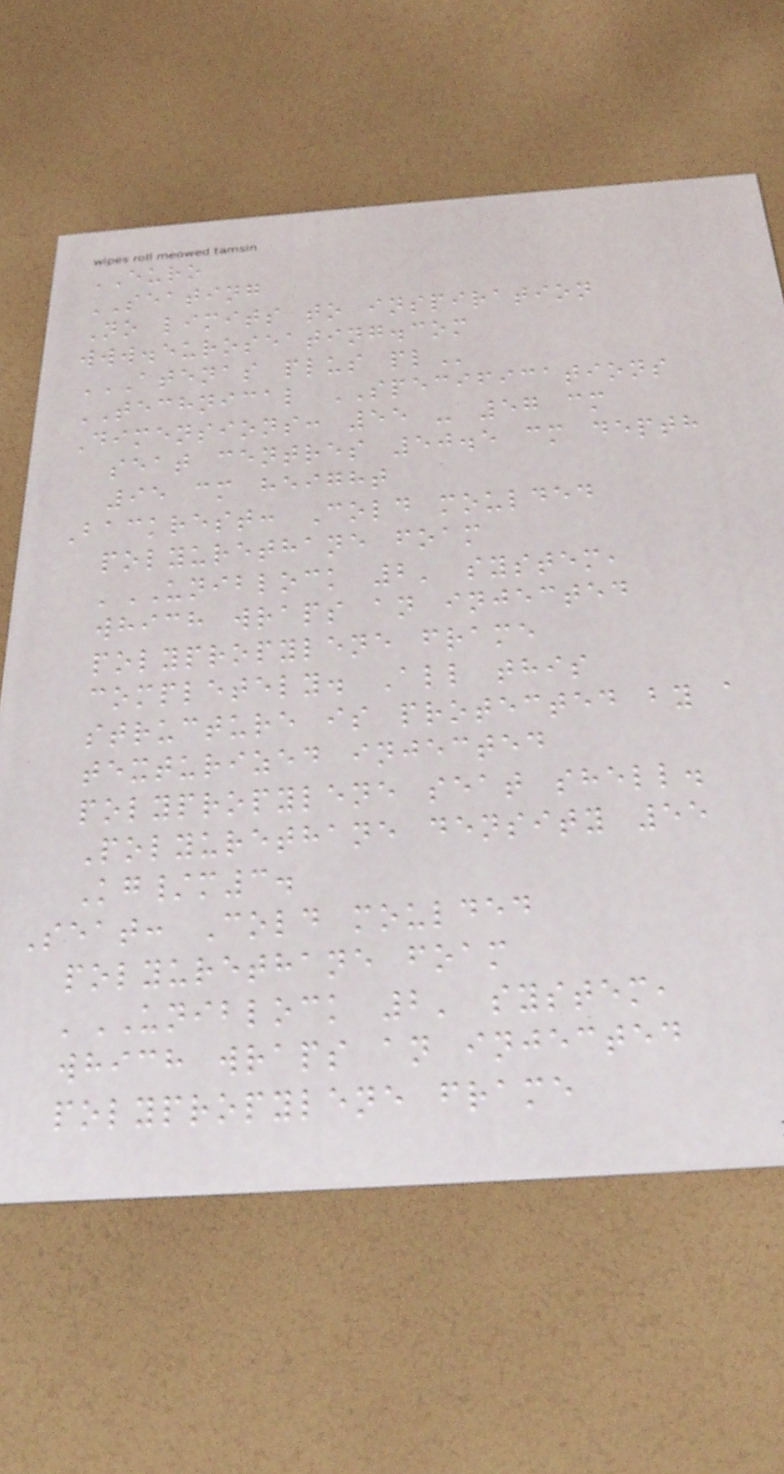EURO
SEATING
No limits to inspiration
www.euroseating.com
ATENAS PLUS PL
TECHNICAL SPECIFICATIONS
Dimensions: 55 - 57 cm
seat centres 50.5 cm depth
95 cm height
Backrest: Cold moulded
polyurethane foam
'UNIBLOCK 2' system,
which wraps an injected
polypropylene frame
completely. All this
structure is protected by a
texturized injected
polypropylene seat shell.
Polyurethane density 55
Kg/m3.
Seat: Cold moulded
polyurethane foam
'UNIBLOCK 2' system,
which wraps an injected
polypropylene frame
